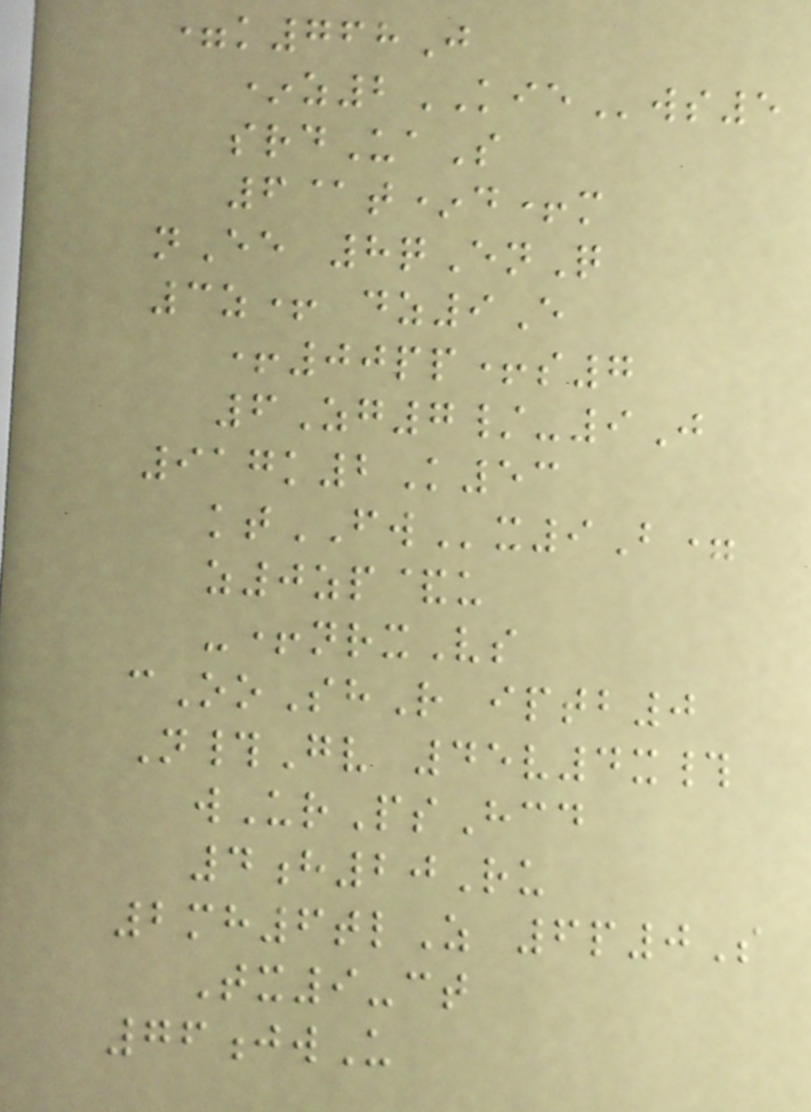=k768J
*z2KIEws5
srdUaS
6@t*d+m
nEe 8qEnQ
3z+ dz9E
+00pp+s7
6Zg7/-9J
917k2K53
ktFWx9B=
z0zp&u
-+nrxVs
cOoShR iptb0
N#Gv 45v4x#
wUrPsHcd
4h20Ru
2mh6tlZ 6p0S
Tx9-ct
76jwU
